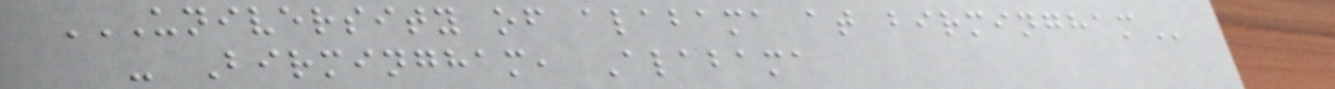UNIVERSITY OF ALABAMA AT BIRMINGHAM
- Birmingham, Alabama
